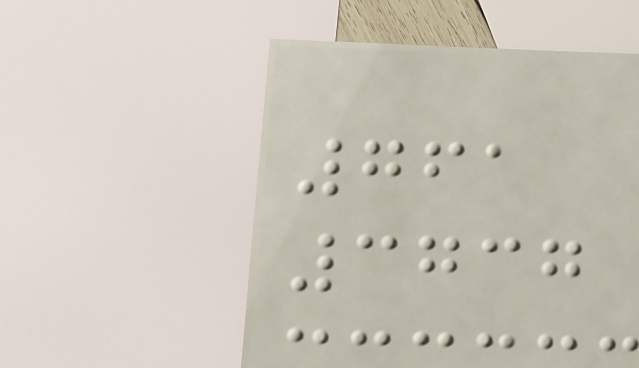761
3737
